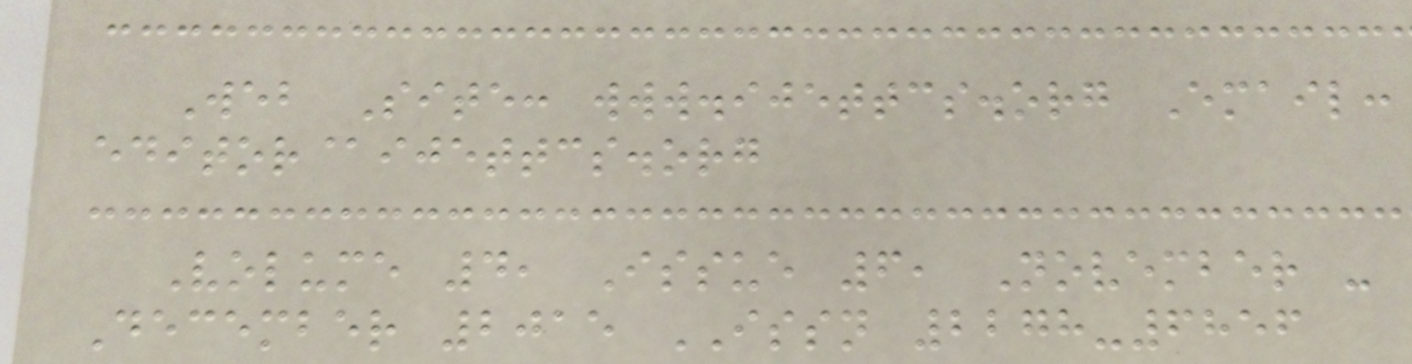Web Site: www.ijettcs.org Email:
editor@ijettcs.org
Volume 4, Issue 6, November -
December 2015 ISSN 2278-6856
